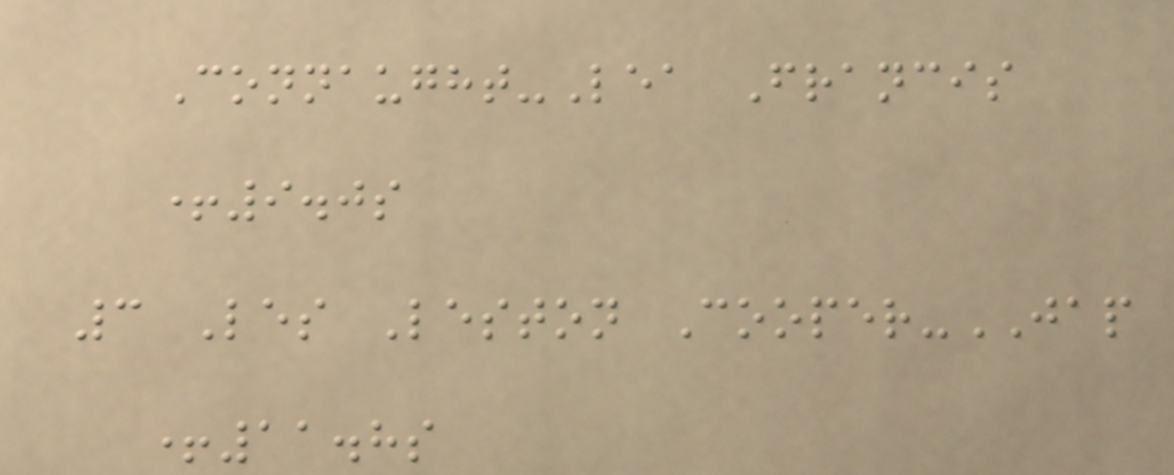Connaught-Lea Francis
+9.0s
3 Les Leston Cooper-JAP
+11.8s
